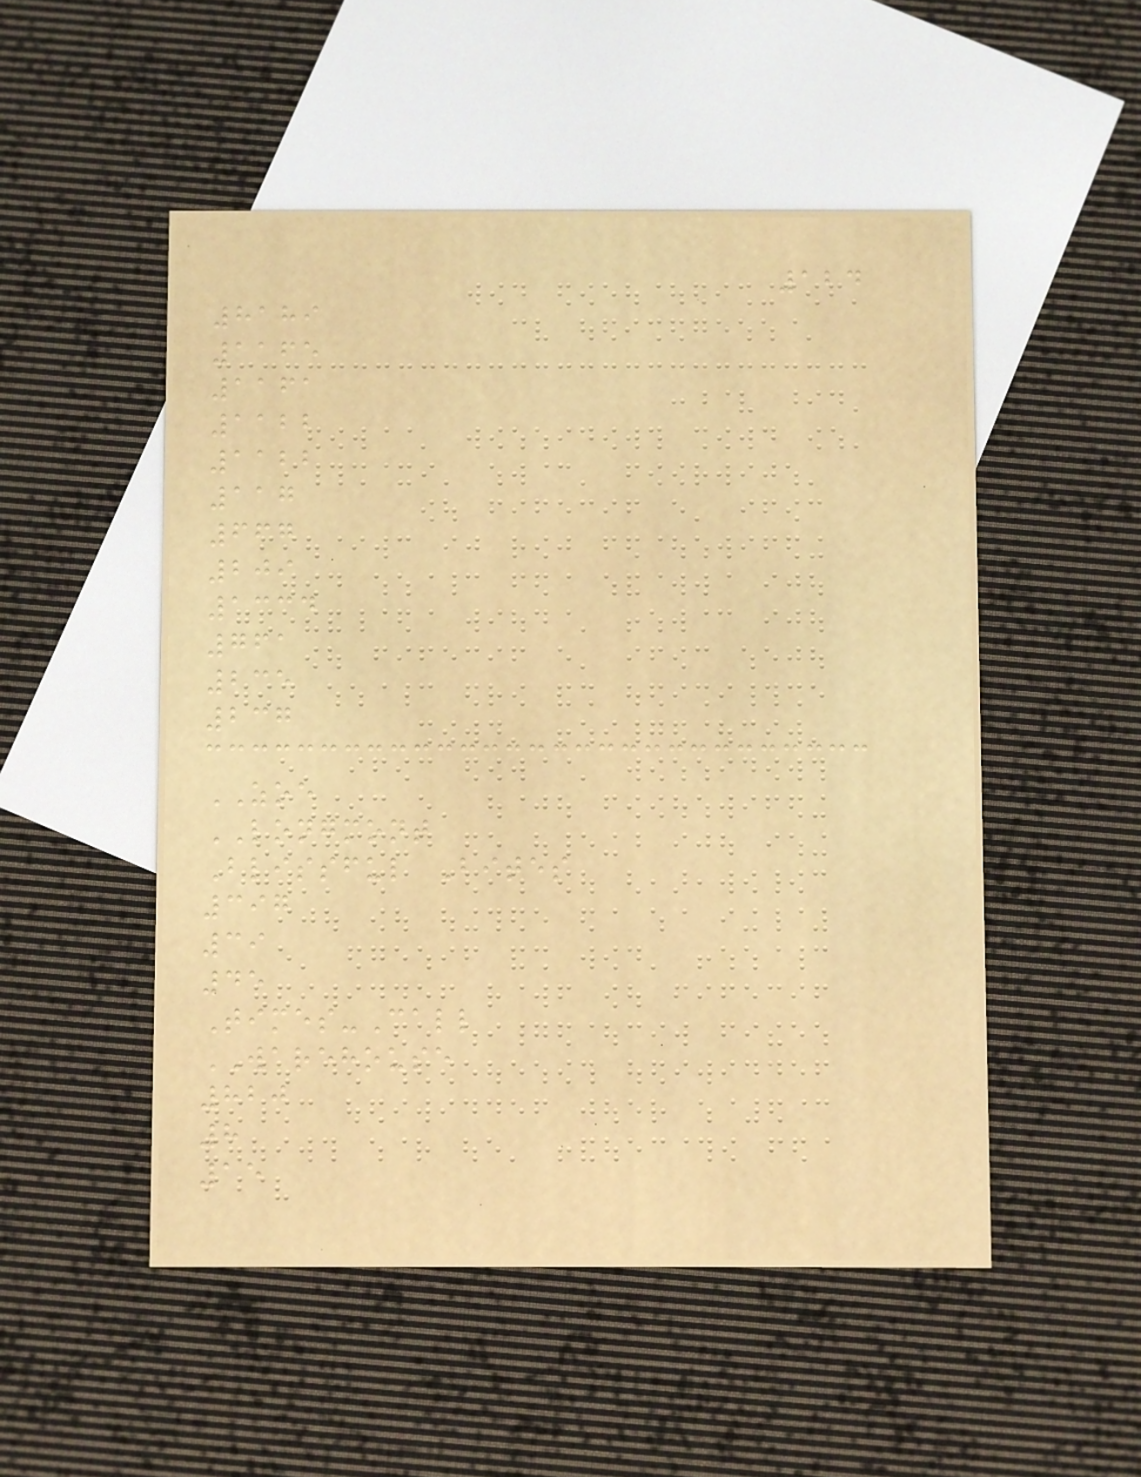124
8189
1165
1161
1122
1122
117
667
209
1334
761
235
237
ZOE
LONGMONT
Blissful Bites
397
39
45
Times-Call
WAREHOUSE
820
8
15
